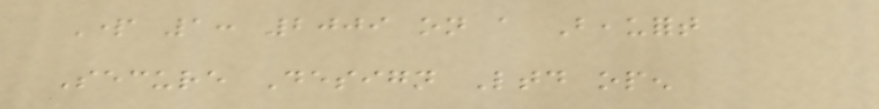Part 1: 2009 on a Beaufort
Secure Design Ltd open
